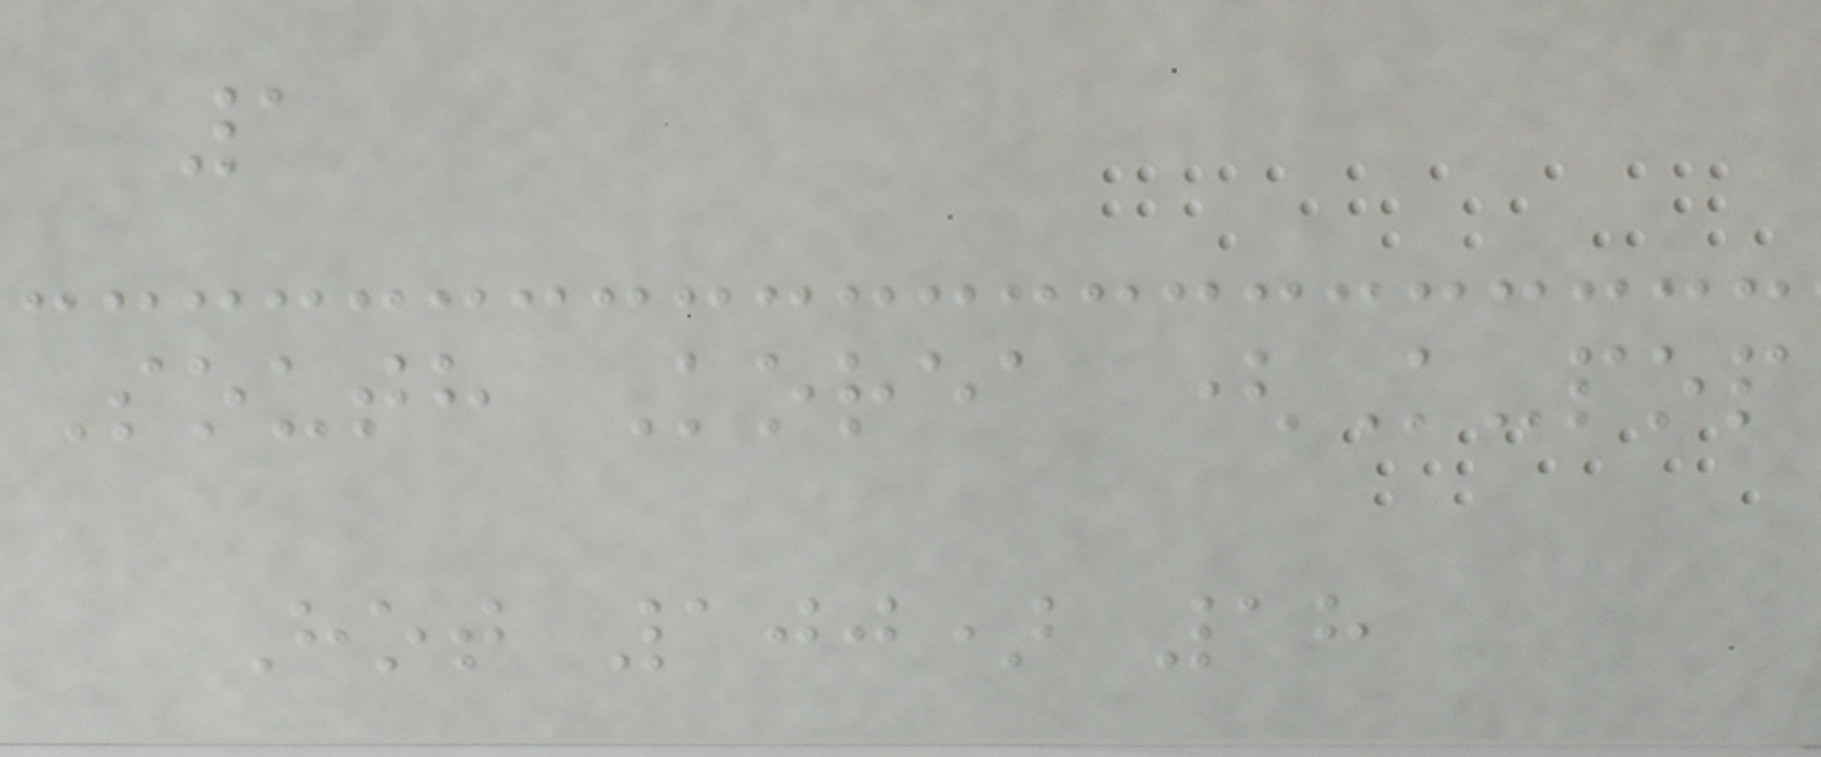1
South Korea (K-pop
Hot 100) 18
